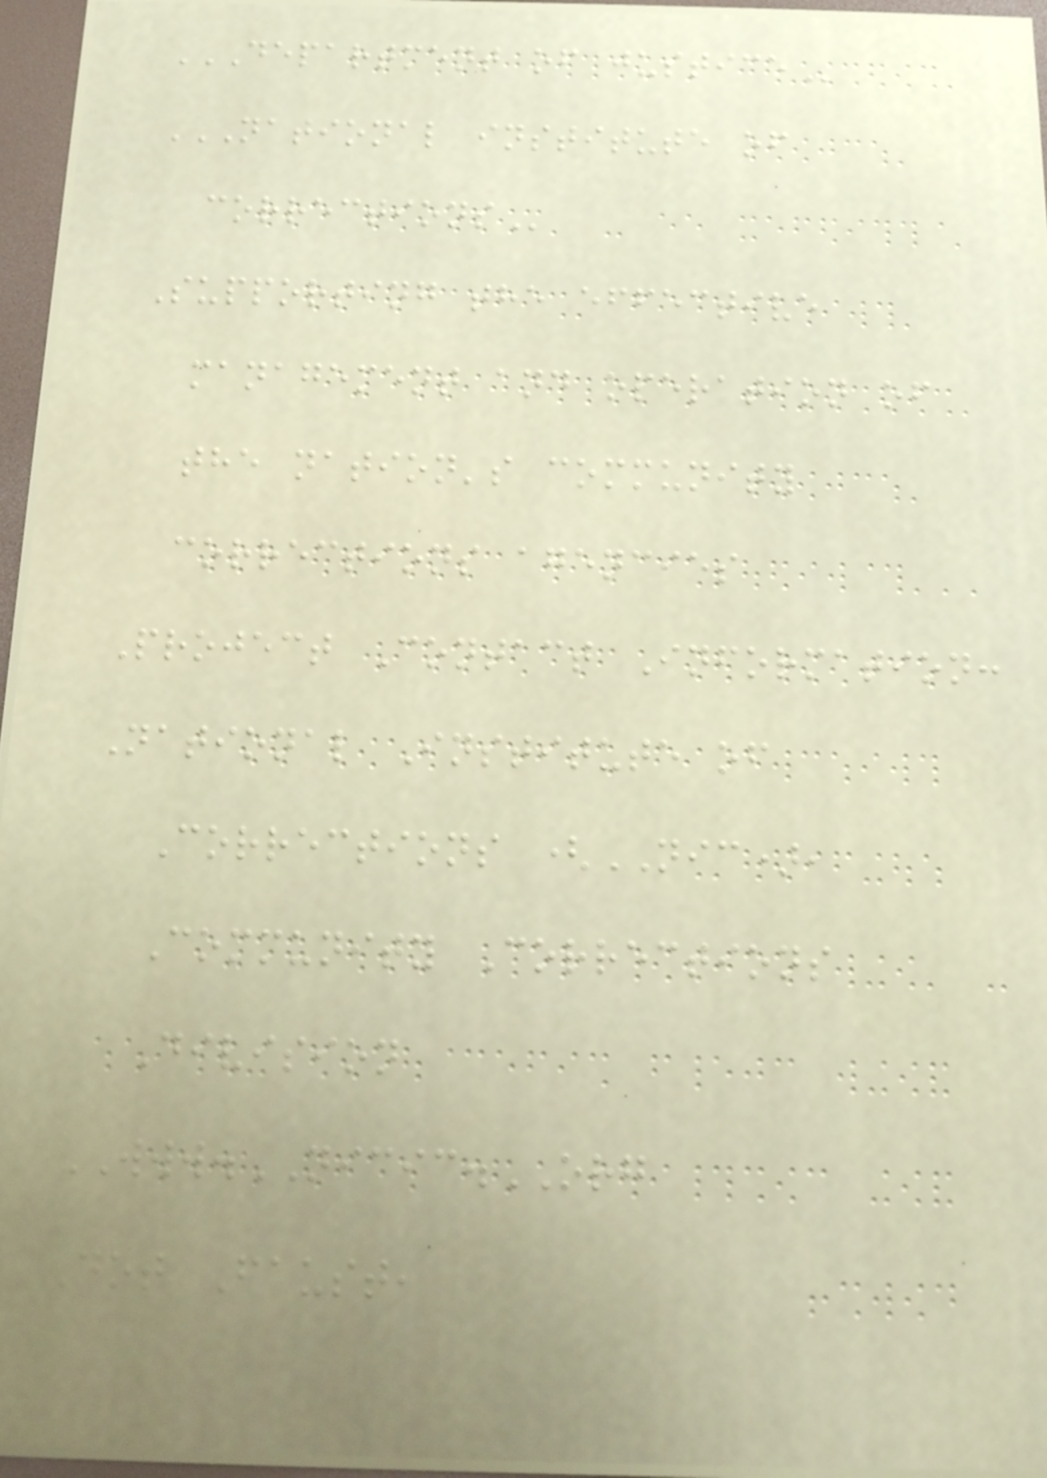DEPARTMENT OF JUSTICE
NATIONAL INSTITUTE OF
CORRECTIONS
Supporting the effective
management and operation of
the nation's community
corrections agencies
Project Contact Information:
National Institute of
Corrections (NIC),
Community Corrections
Division
WWW.NICIC.ORG
Dot Faust,
